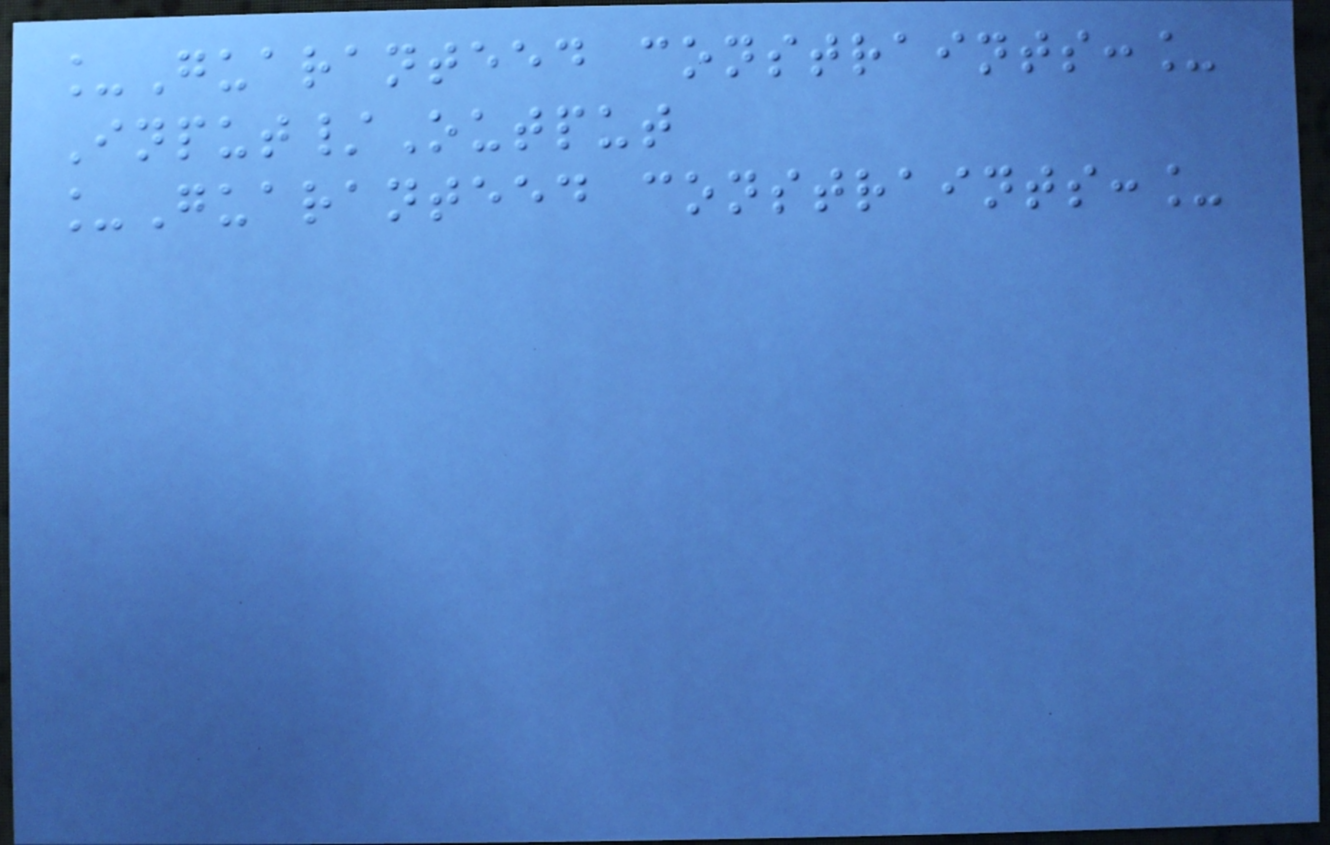_Guaranteed constraints:_
Input/Output
_Guaranteed constraints:_
